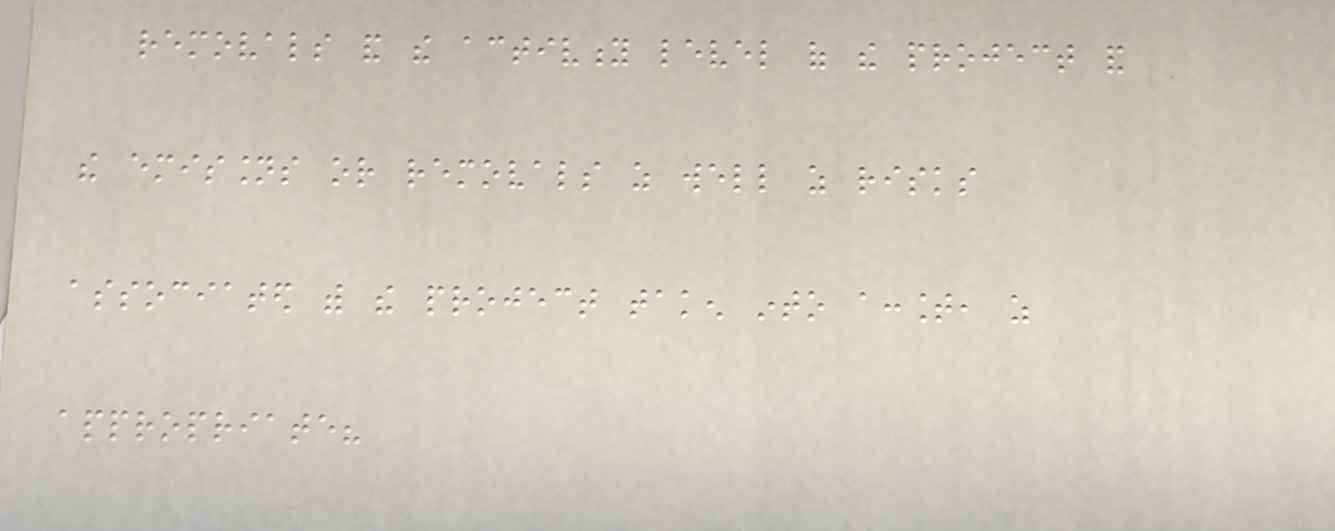removals and the activity level of the project and
the emissions or removals as well as risks
associated with the project taken into account, as
appropriate?
